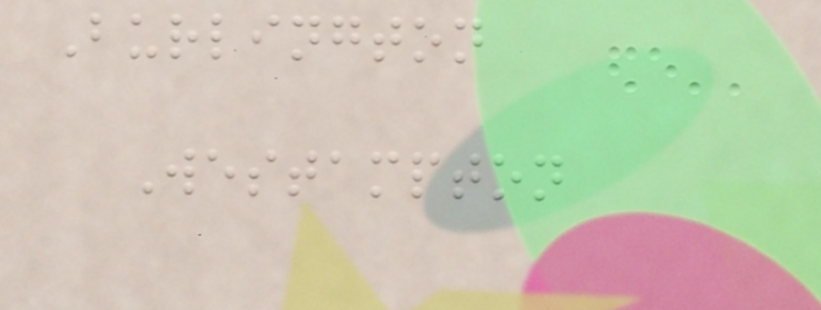Burlington
Westampton
